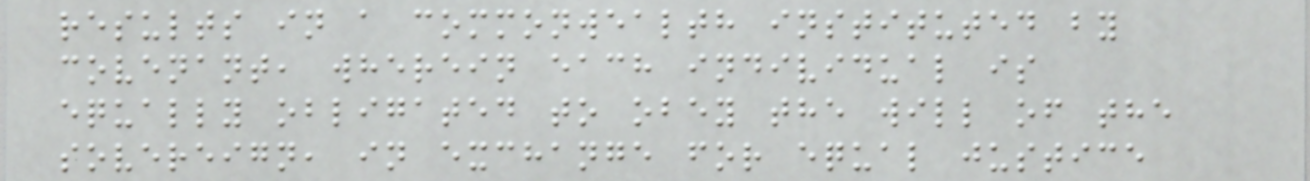results in a commonwealth instituted by
covenant, wherein each individual is
equally obligated to obey the will of the
sovereign, in exchange for equal justice
